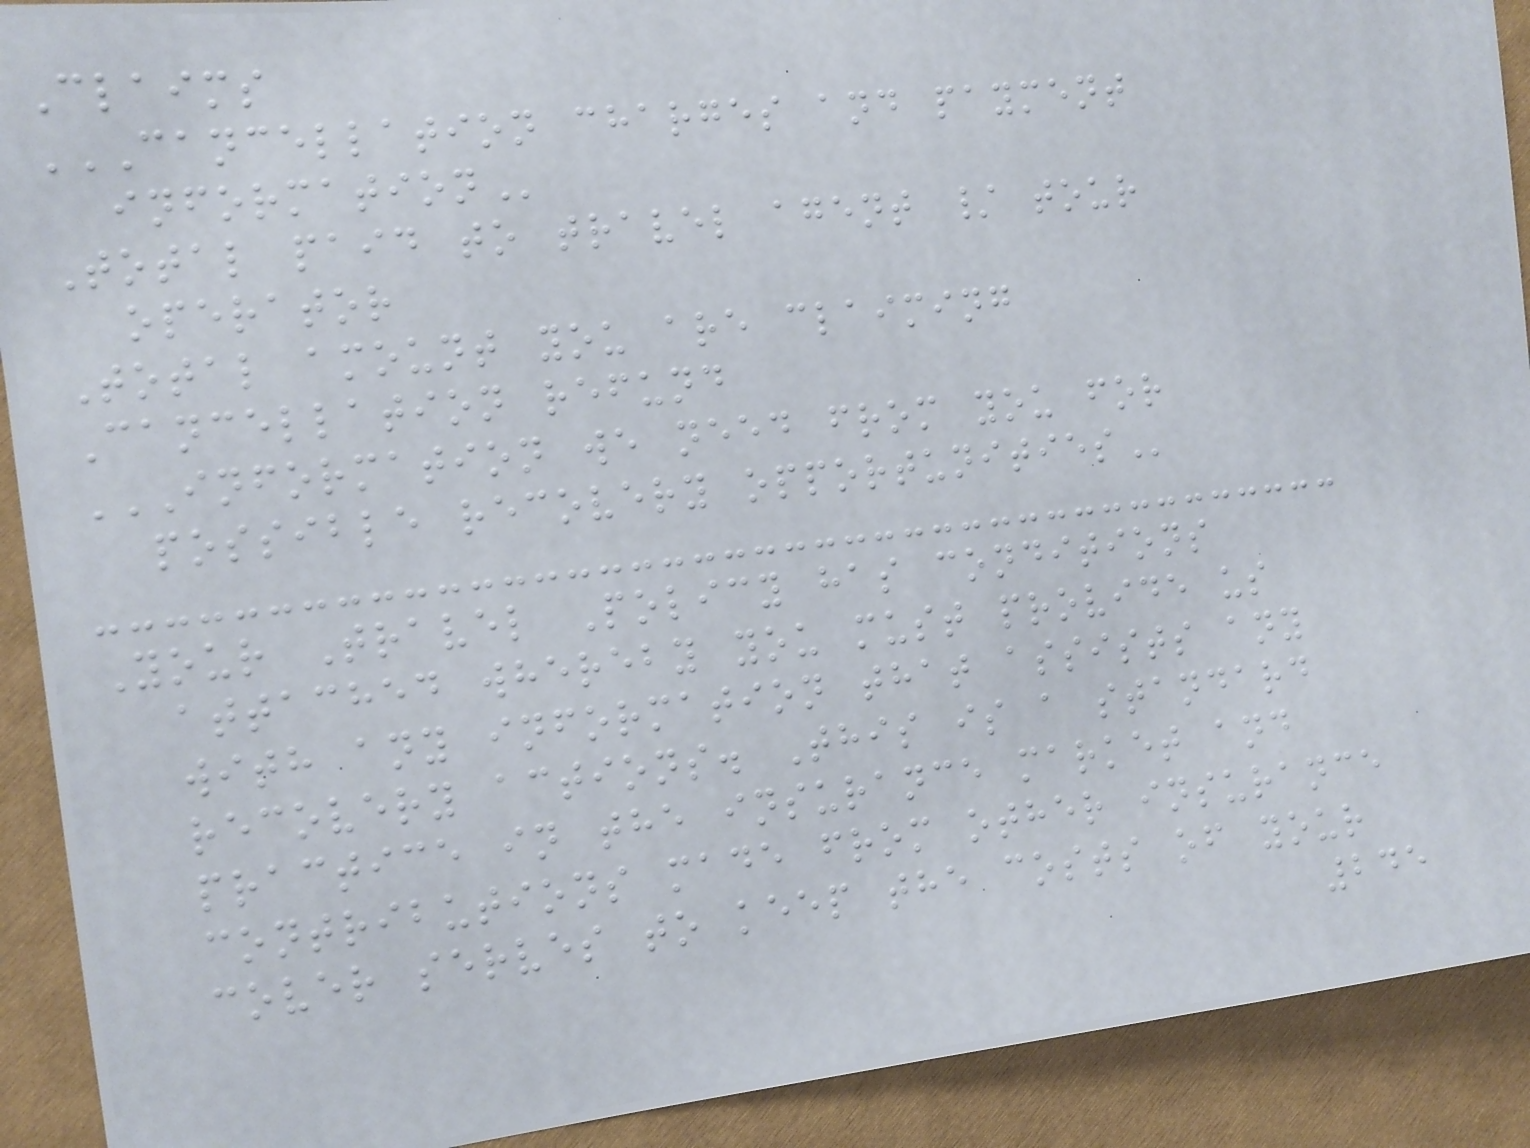Claims
CANCELLATION CHARGES AND PAYMENT
INFORMATION
Total paid to travel agent / tour
operator
Total amount you are claiming
Cancellation refund
INFORMATION WE NEED FROM YOU FOR
POSSIBLE RECOVERY OPPORTUNITIES
Your Travel Policy has conditions
attached whereby you must provide us
with any information that assists any
recovery actions. This is a standard
practice in the insurance market and
contributions made from other insurance
cover serves to keep the costs of your
245
